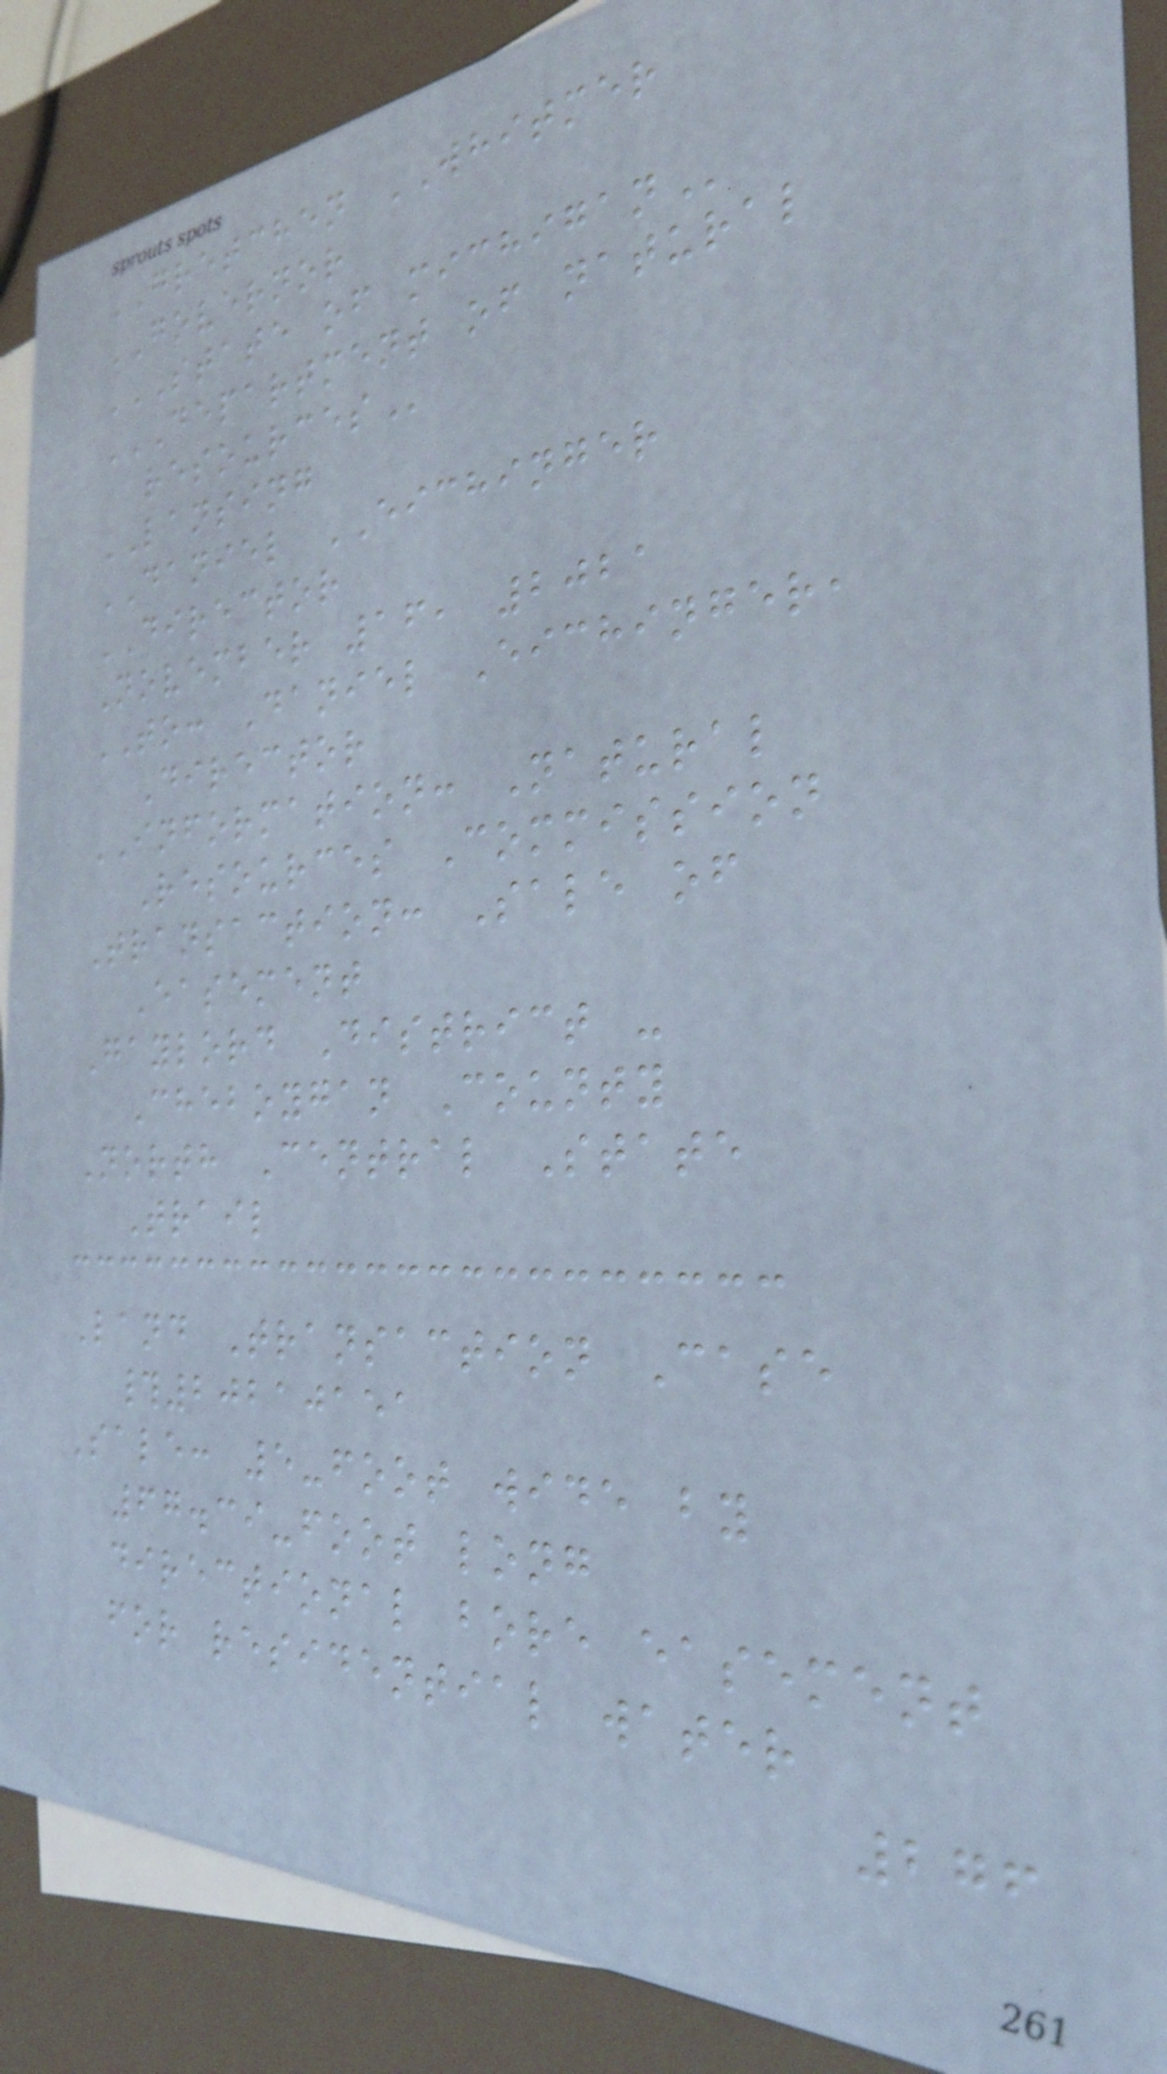GRETCHEN WHITMER
GOVERNOR
STATE OF MICHIGAN
DEPARTMENT OF NATURAL
RESOURCES
LANSING
DANIEL EICHINGER
DIRECTOR
November 16, 2021
TO: Daniel Eichinger,
Director
INFORMATION: Natural
Resources Commission
Transaction: Sale of
Easement
Gaylord District -
Cheboygan County
North Central State
Trail
Land Transaction Case
#20210151
Sale: 5-foot wide by
67.39-foot long
directional bore easement
for residential water
276
